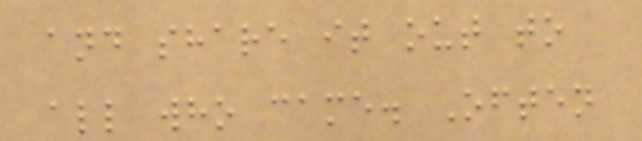and share it out to
all who came. Often
